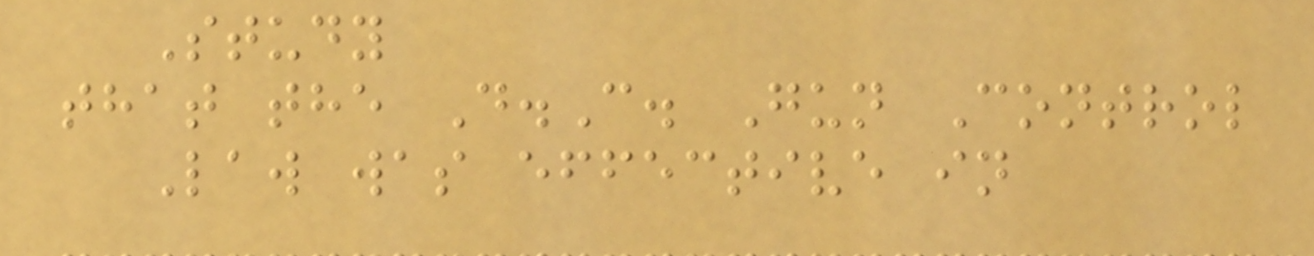Study
that the D.C. Gun Control
Law was effective in
